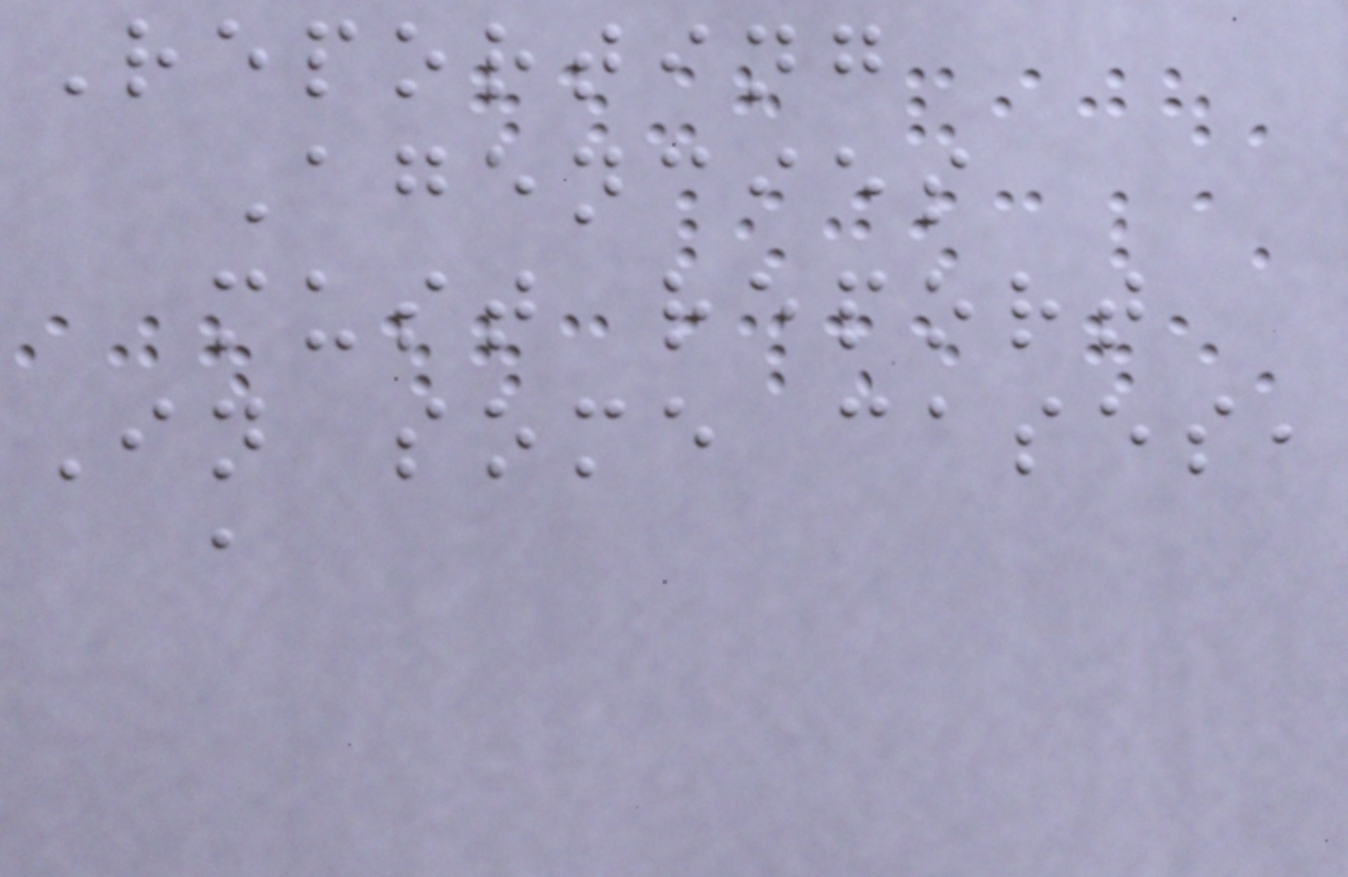Reporting
Agencies
must report
In some cases,
a
